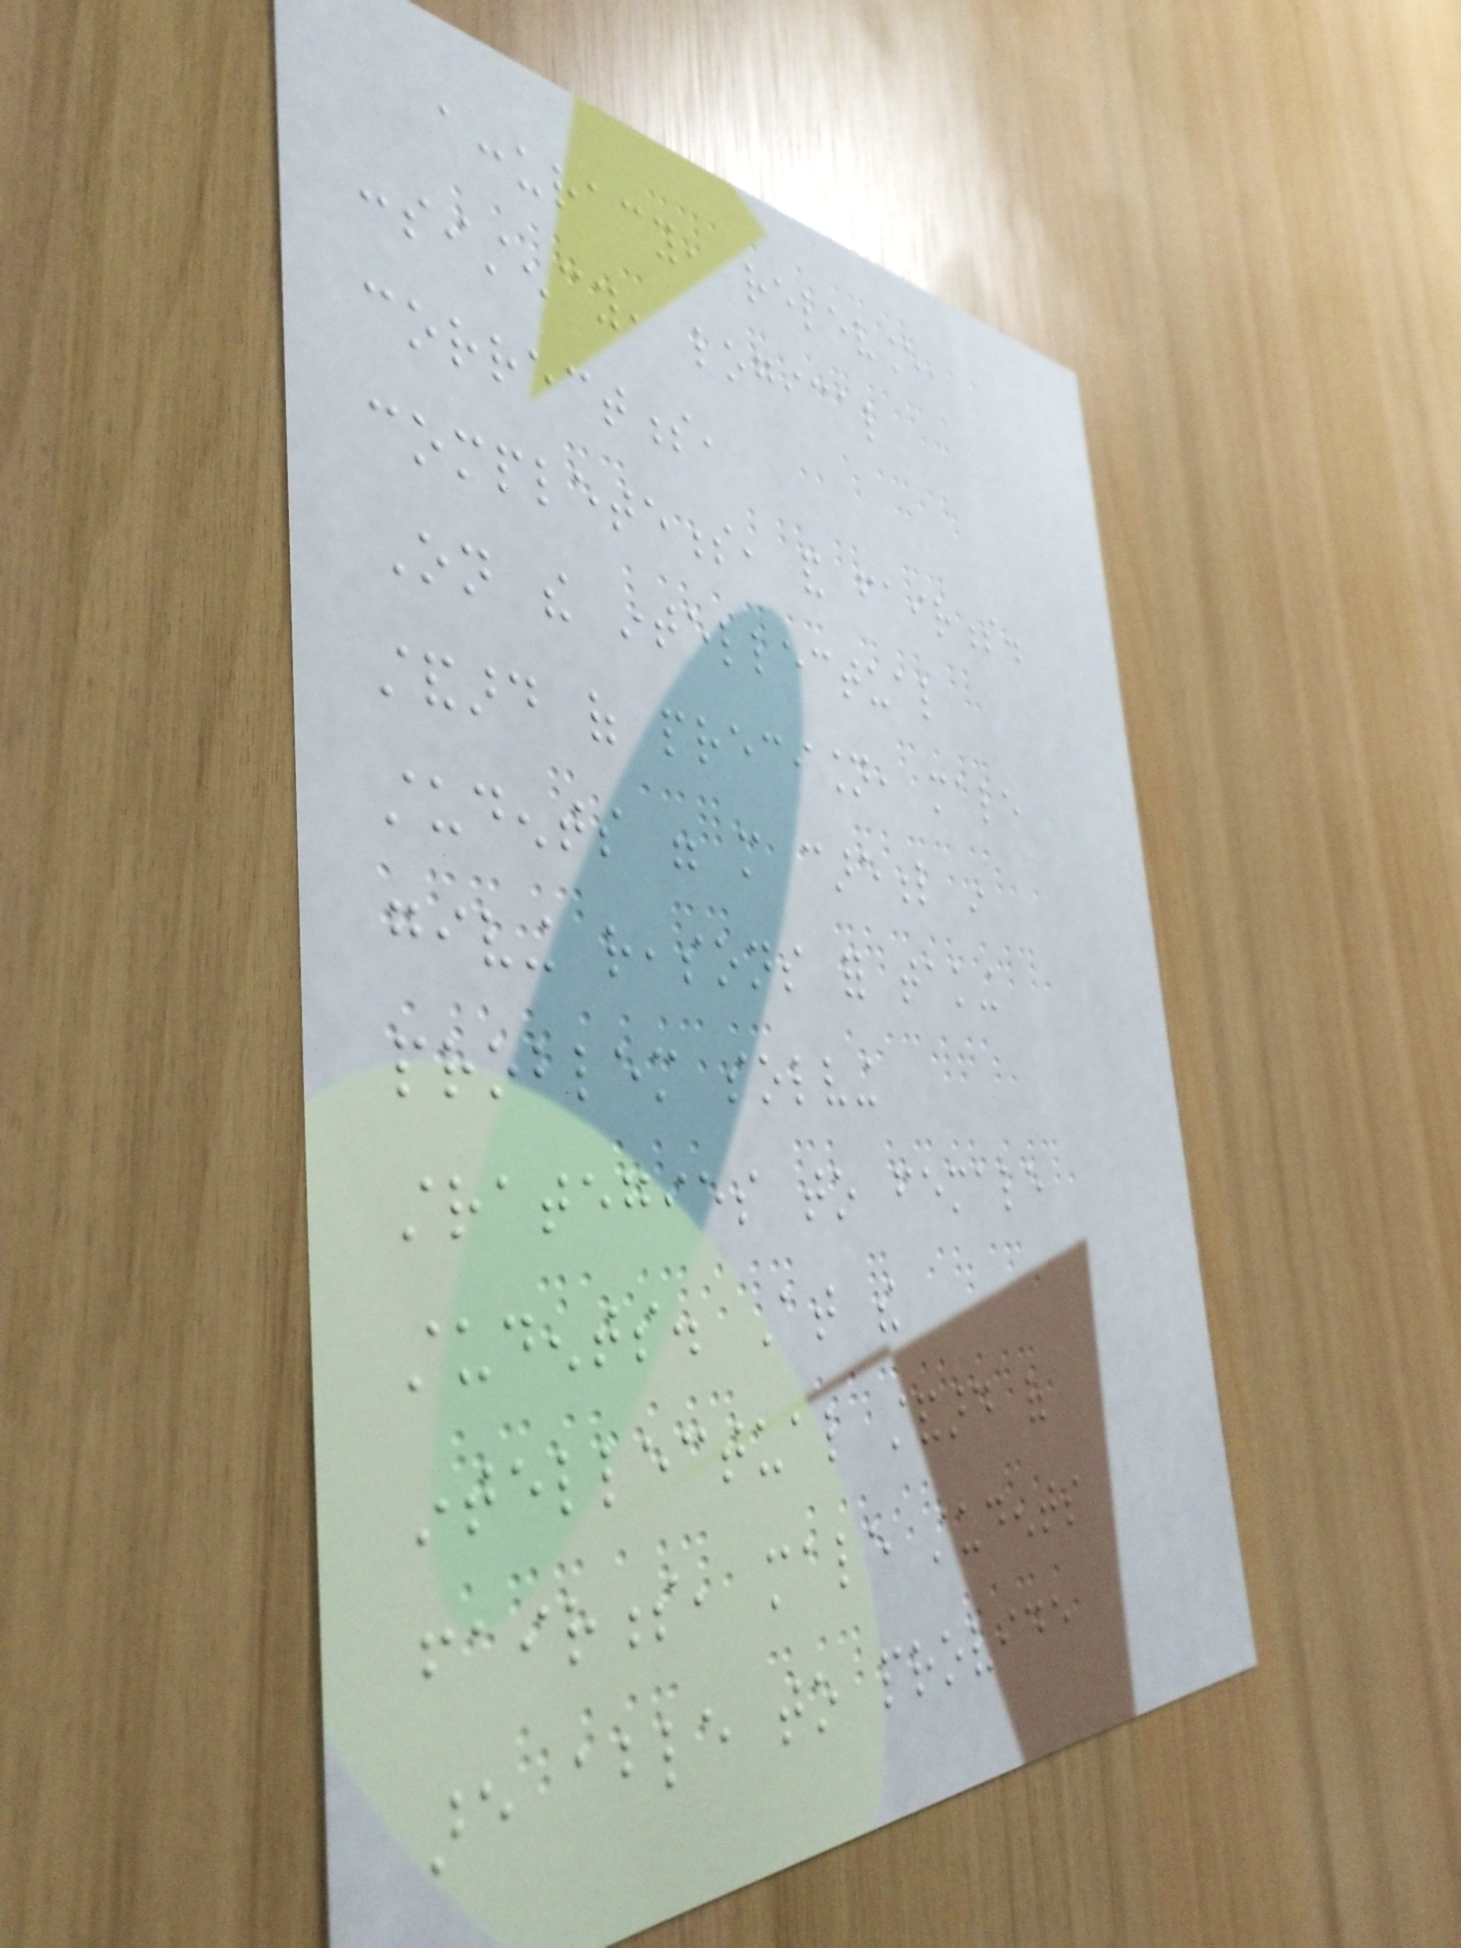accuracy, relevance,
consistency, logical
correctness,
completeness, and fairness.
On the intellectual
standard of precision, male
students were more careful in
giving reasons for taking
problem solving
strategies to female
students. At the
intellectual standard of
fairness, male students
are able to provide
